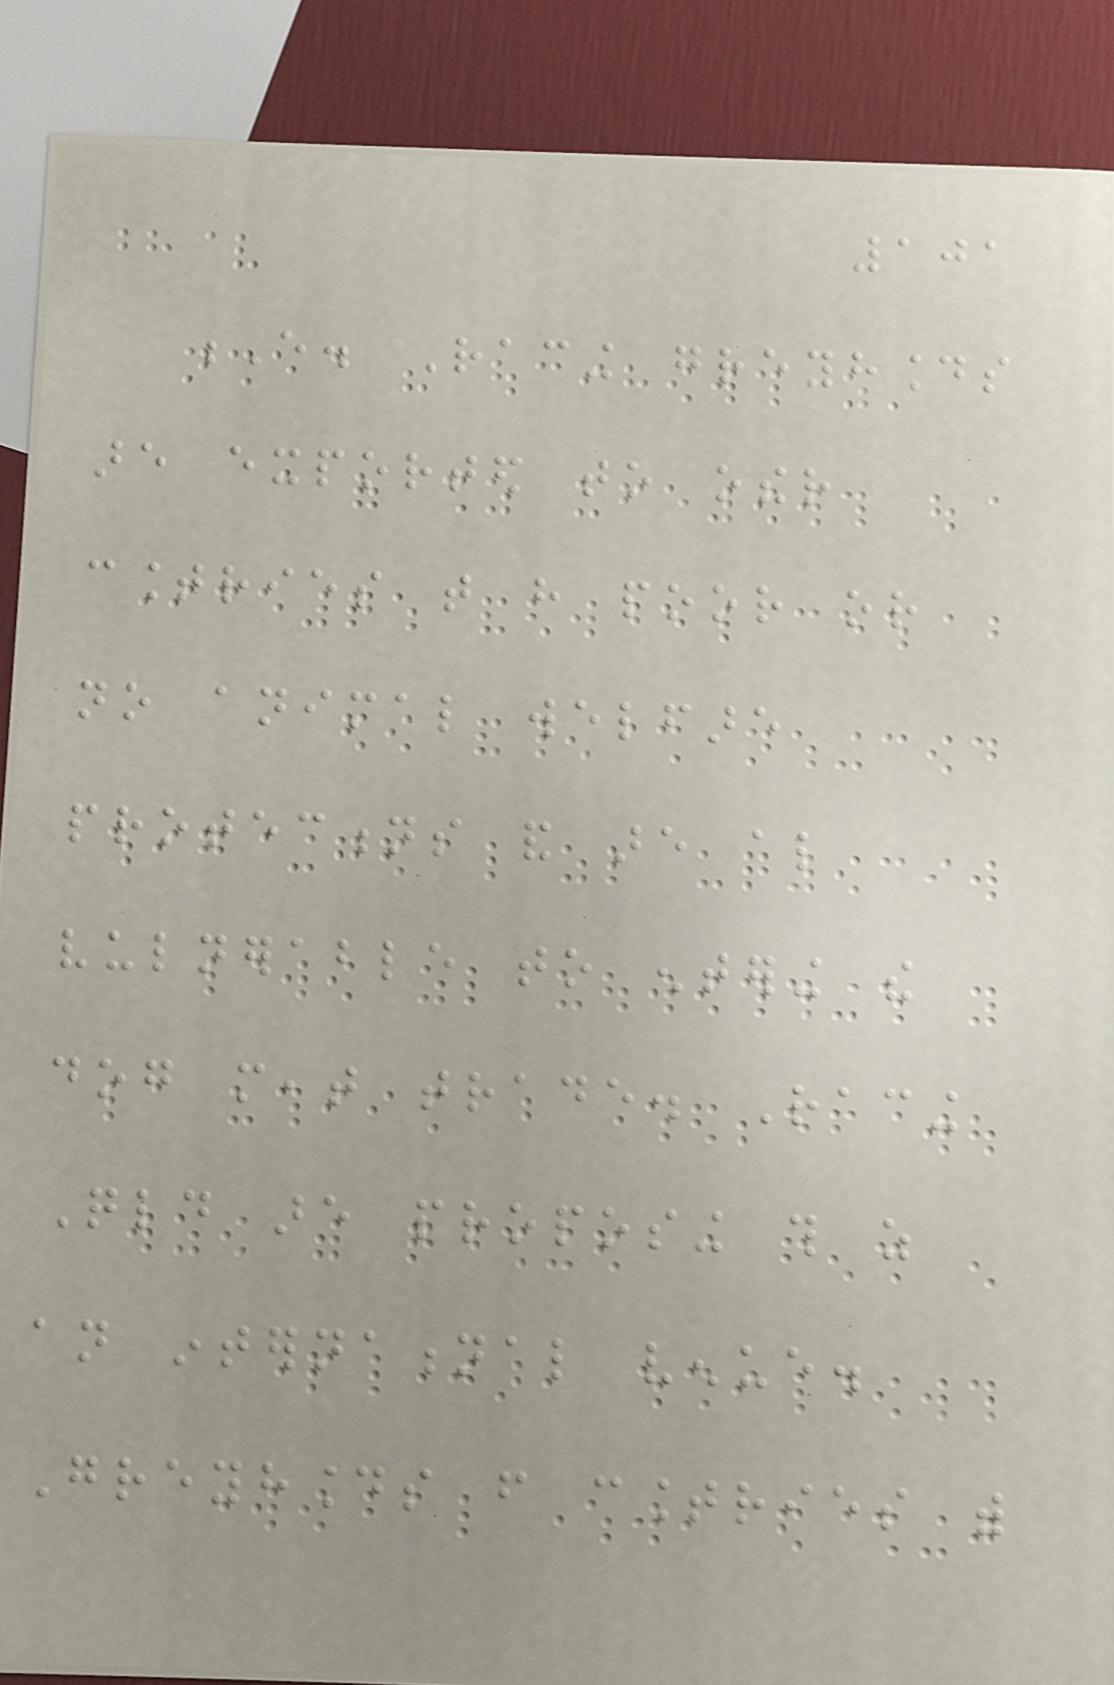101
E. Racing greyhounds
are exported to other
countries that have poor or
no animal welfare
protections and are also
vulnerable to entering the
dog meat trade. Racing
Qld are proposing this as
an international venue.
Greyhounds from countries with
